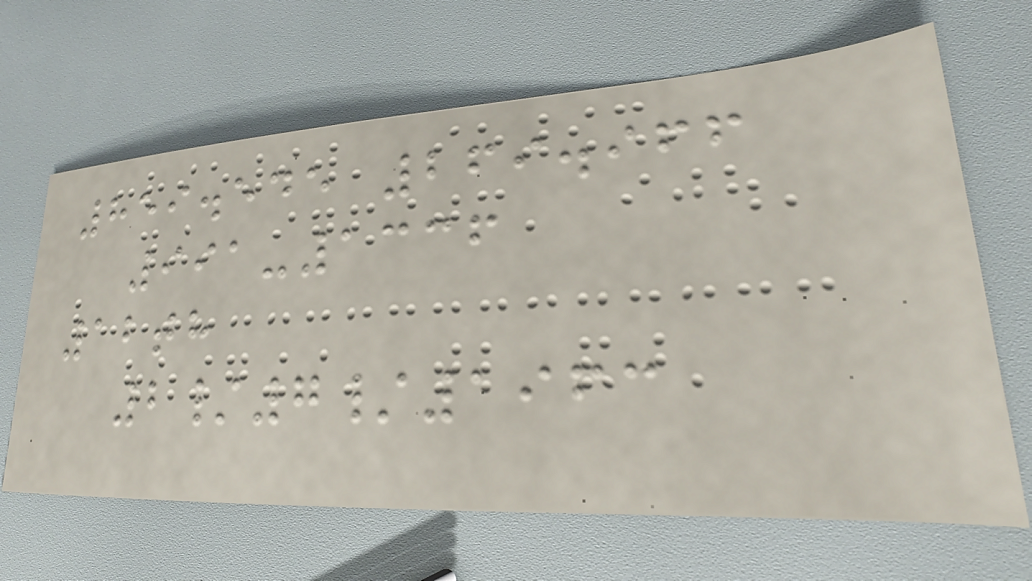859.545 269.966
991-1336
12th
2/7/1963
